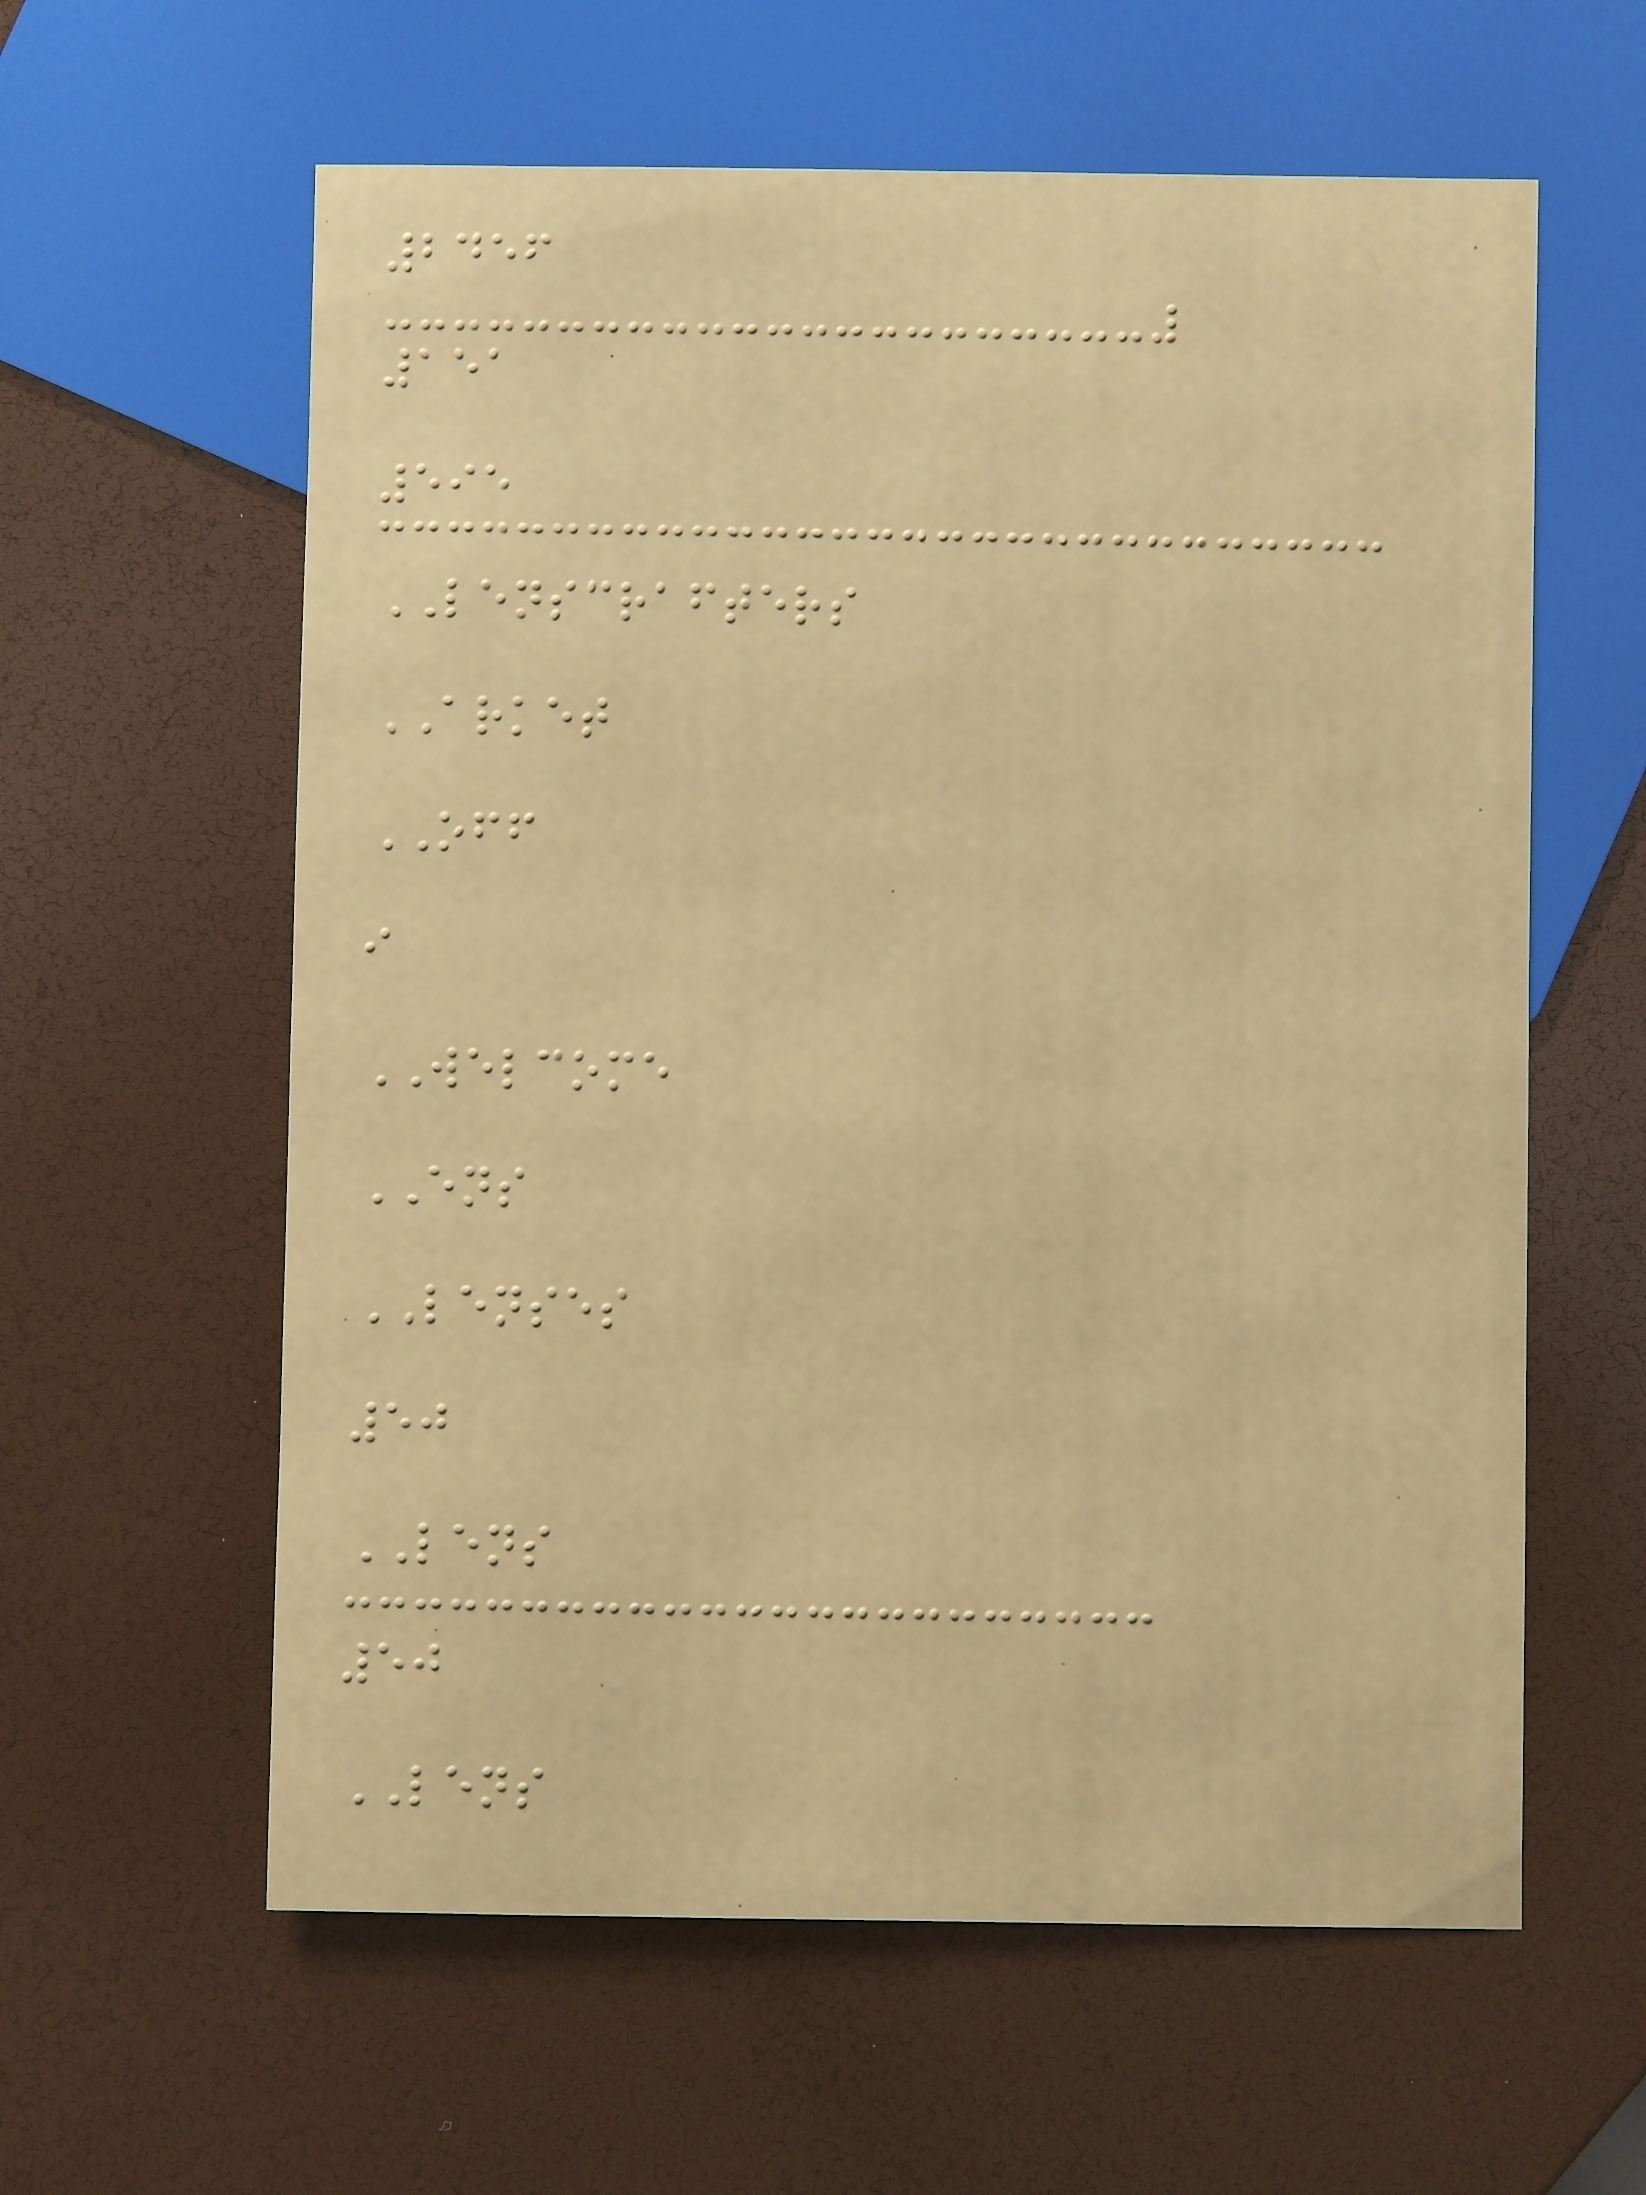2456
151
595
LENSCRAFTERS
ARKET
OFF
i
WELCOME
ENS
LENSES
50
LENS
50
LENS
